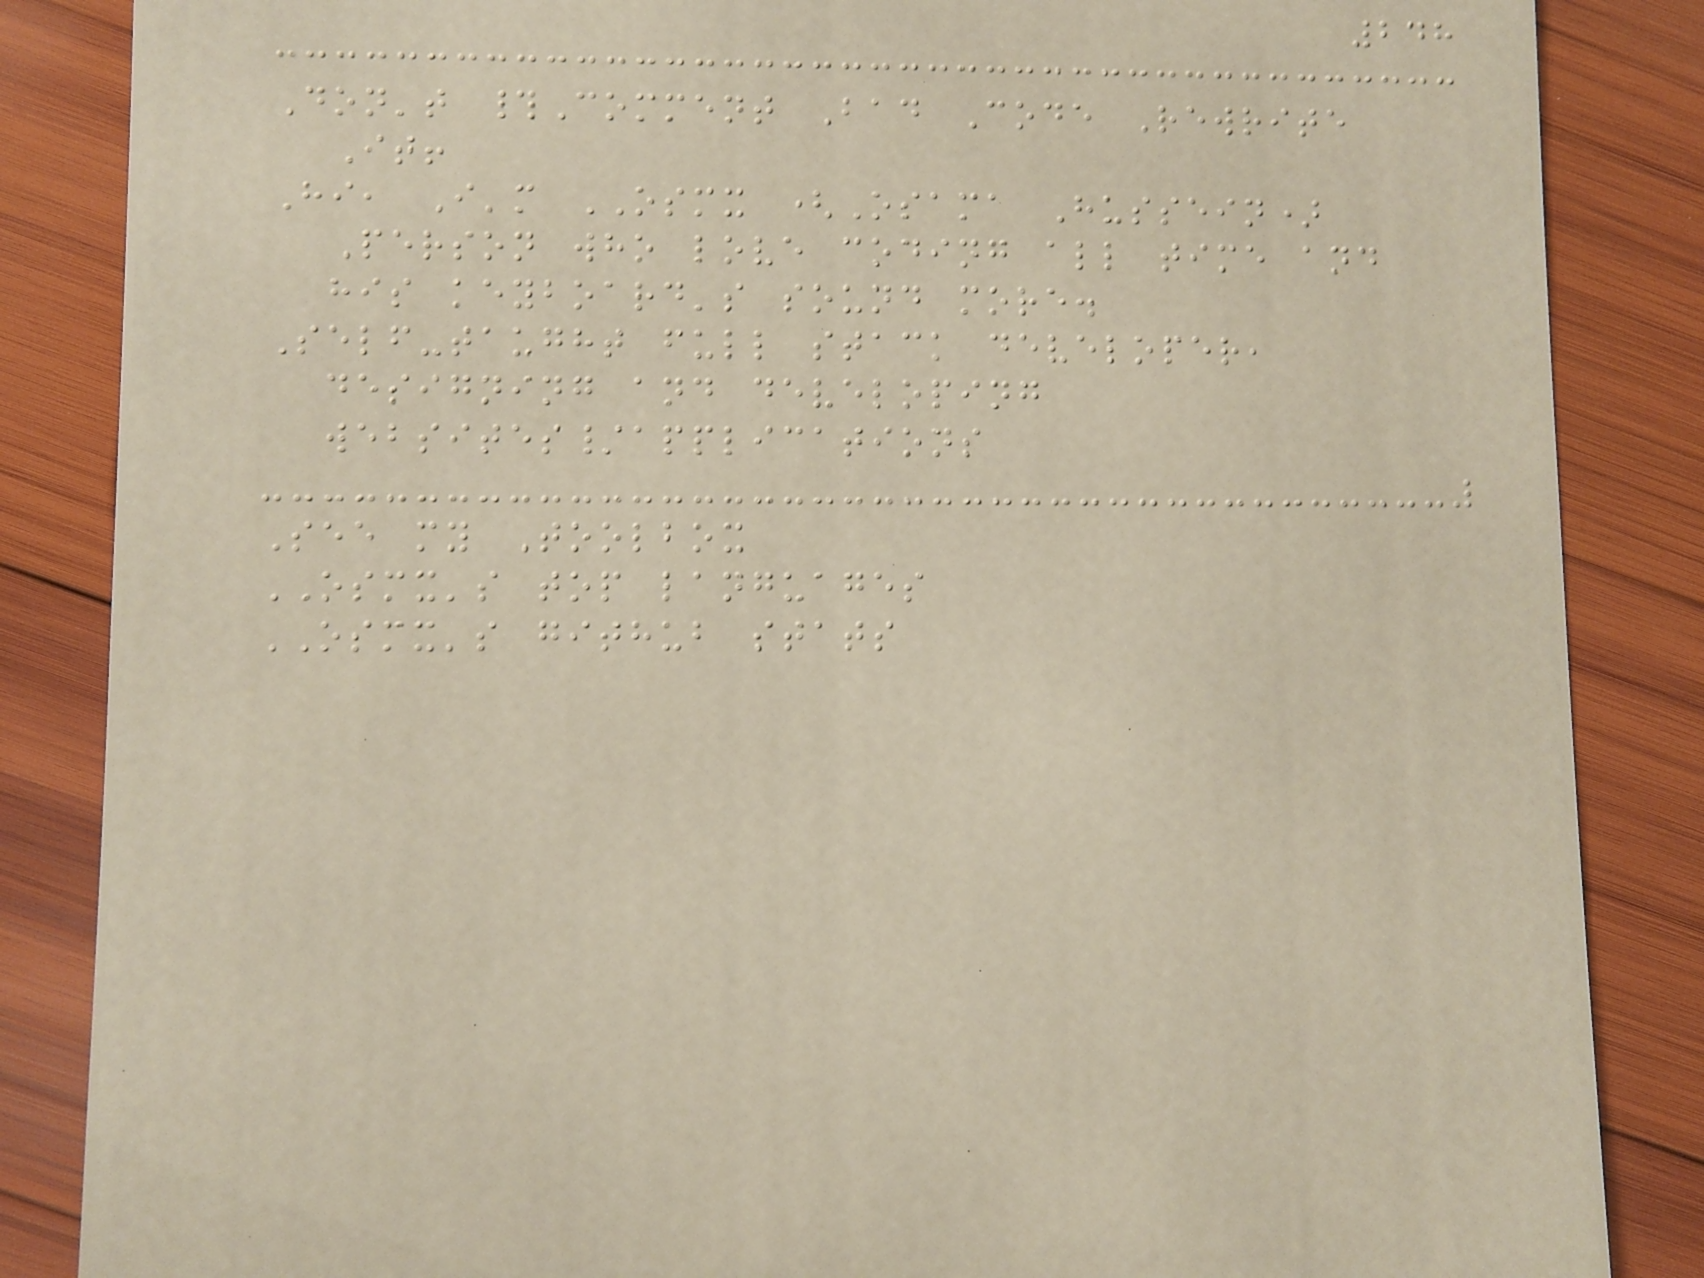248
Don't #Comment Bad Code Rewrite
It!
Hi, I'm OSMX (Osama Hussein)
Person who love coding all time and
his keyboard's sound more.
Self-taught full stack developer,
designing and developing
websites/applications
See my Toolbox
OSMX's top languages
OSMX's github stats
